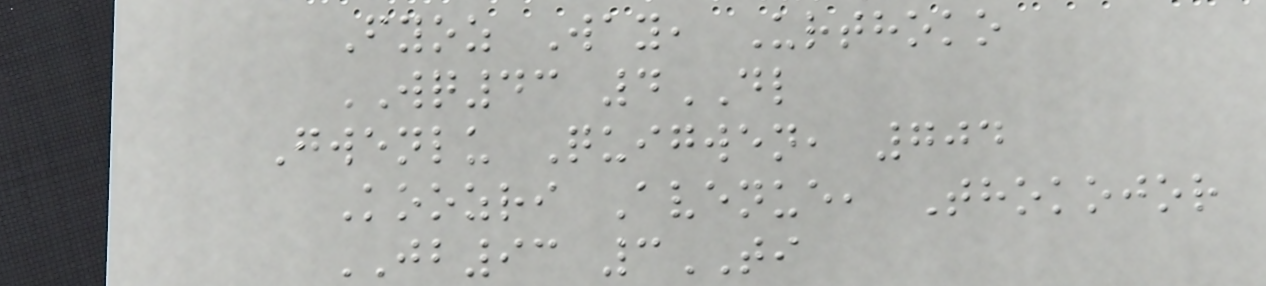Fyoz Way, Urthoko
WQ43 4DL
Gwenlu Quigwen, 704
Koozri Avenue, Thokojor
JB93 3TI
